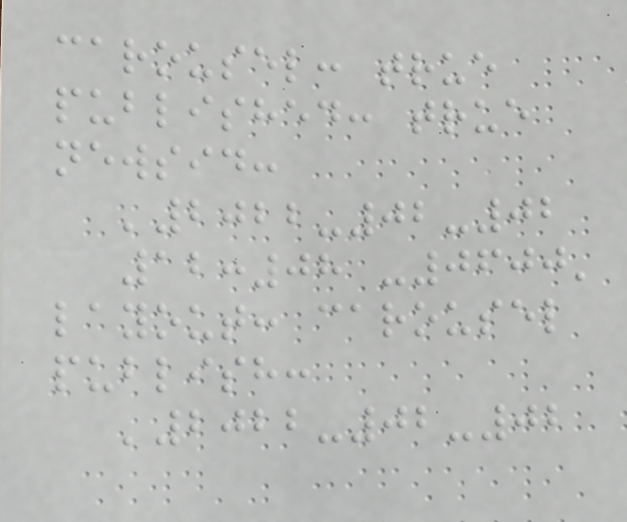carousel: true
published: true
newsid:
'2022-02-02
12:08 -0600'
layout: carousel
publish:
'2022-02-02
